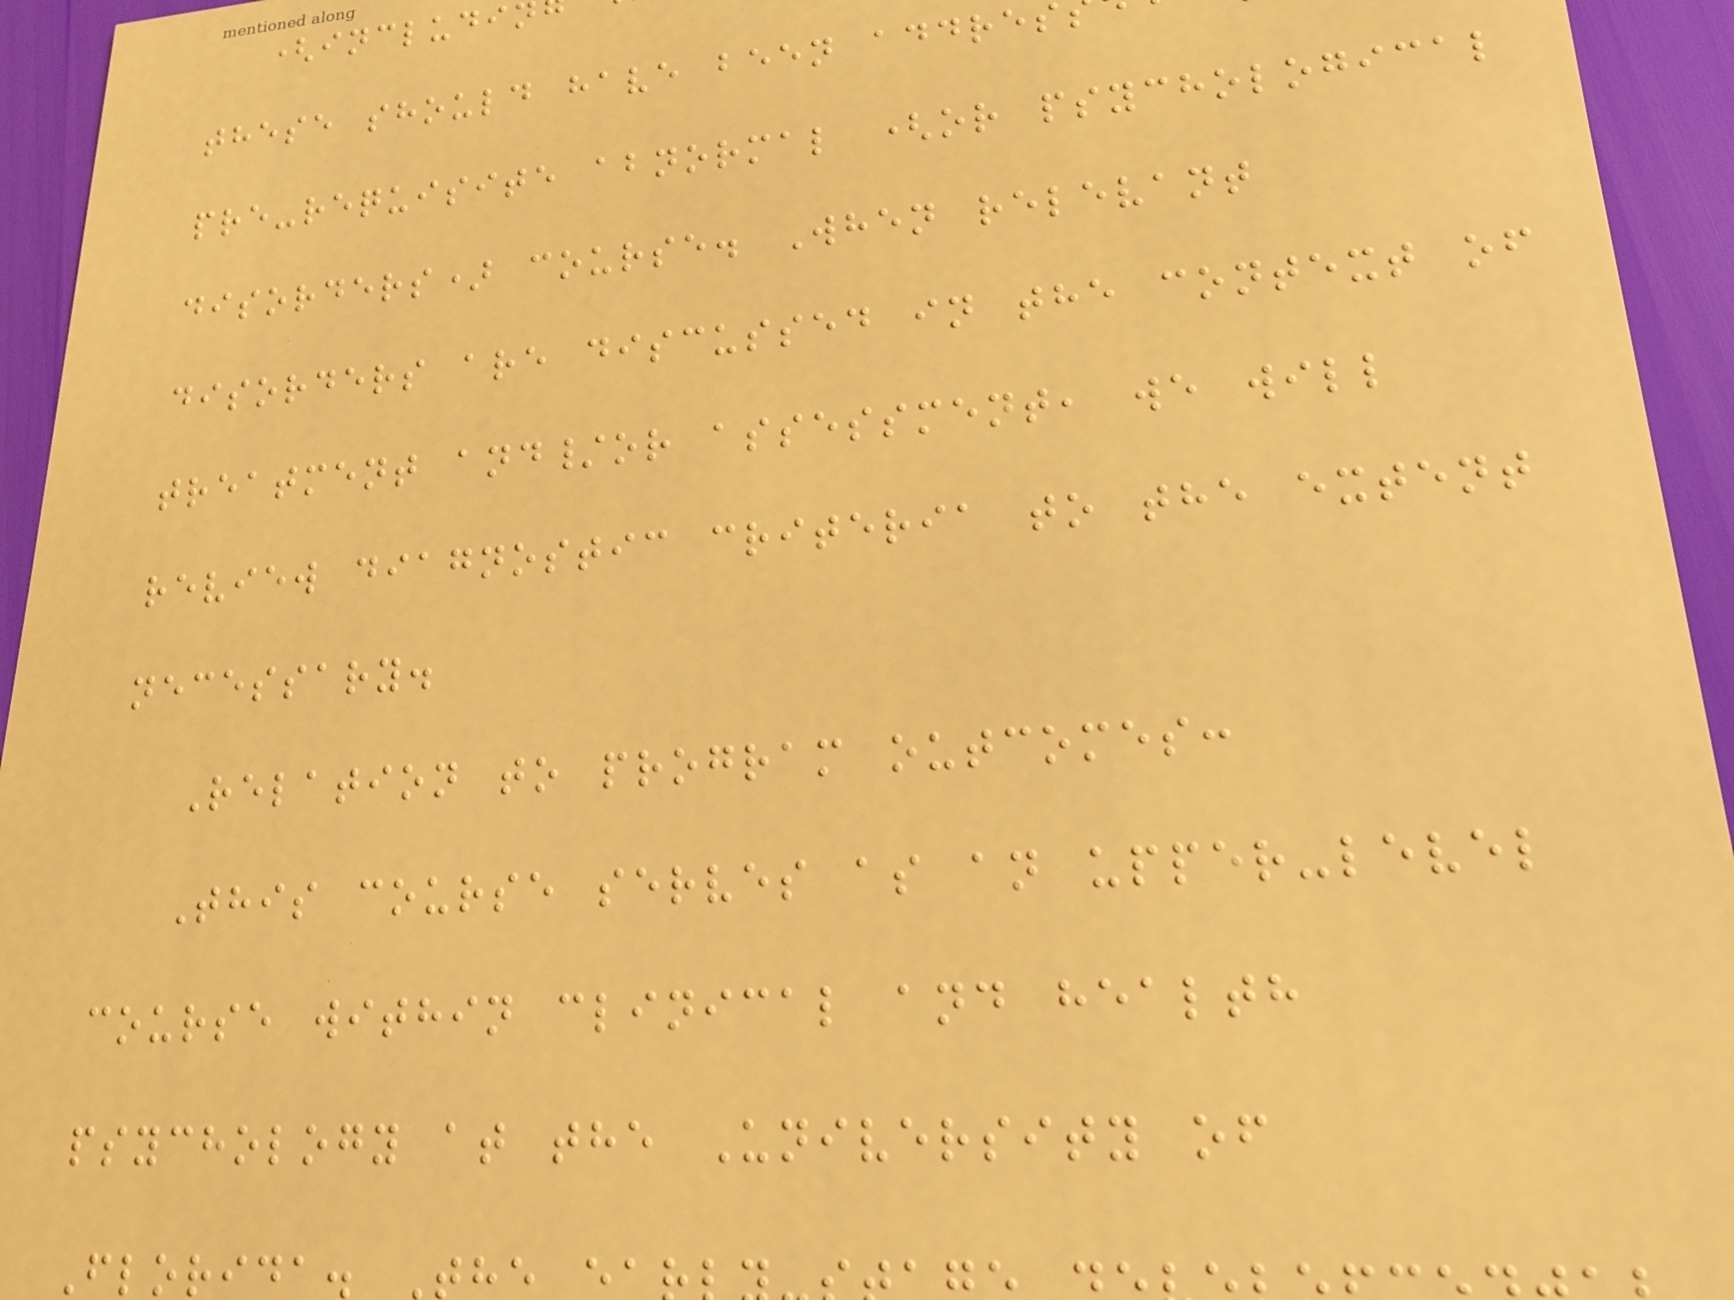these should have been addres
pre-requisite abnormal (or psychological
disorders) course. When relevant
disorders are discussed in the context of
treatment and/or assessment, we will
review diagnostic criteria to the extent
necessary.
Relation to program outcomes:
This course serves as an upper-level
course within clinical and health
psychology at the University of
